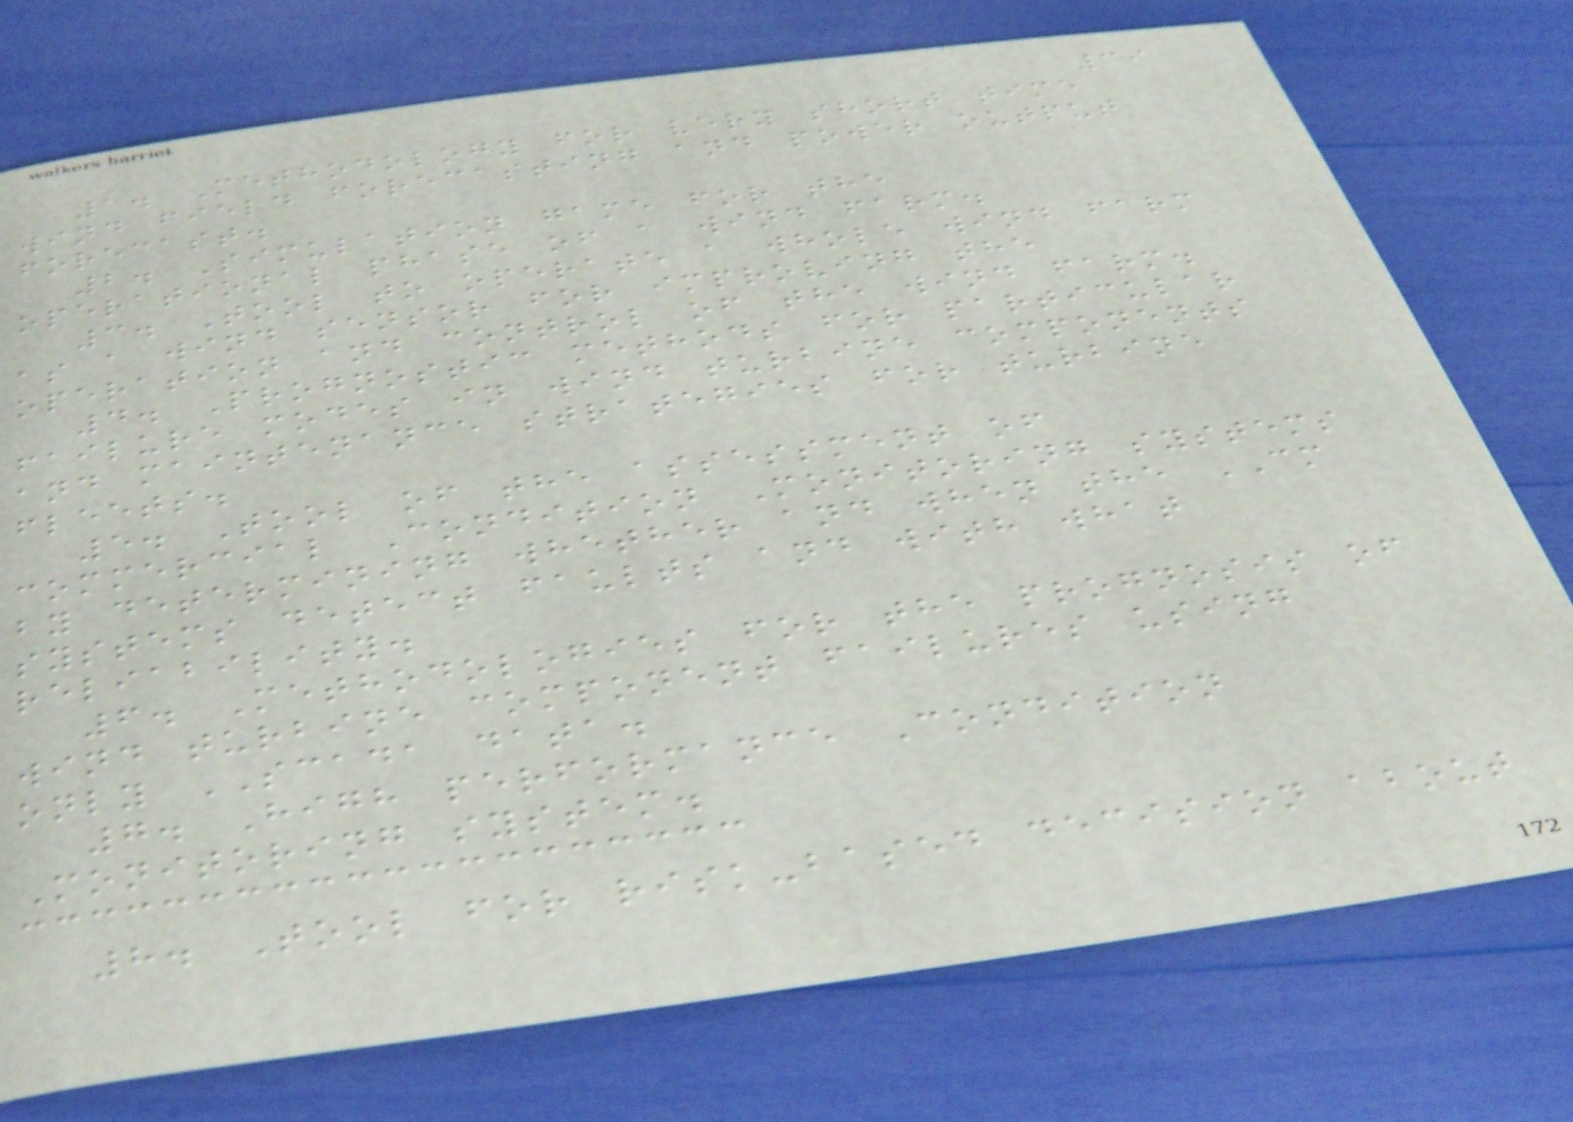39
1. Methodology for very short time
wind field forecasting and power output
forecast.
2. Simulation game for the
operational phase of a wind farm.
3. Tool to operate a whole wind farm
as a wind sensor for improving the
operation and control of the wind farm.
4. Prognostic methods for particular
failure modes in wind turbine components
and maintenance strategies for turbine
fleets.
5. Tool of the assessment of
commercial Condition Monitoring systems
by determining whether and when the CM
systems detect faults and with what
reliability.
6. Methodologies for the prognosis of
wind turbine component failures using
only SCADA data.
7. High performance Condition
Monitoring system.
8. Tool for risk-based decision about
